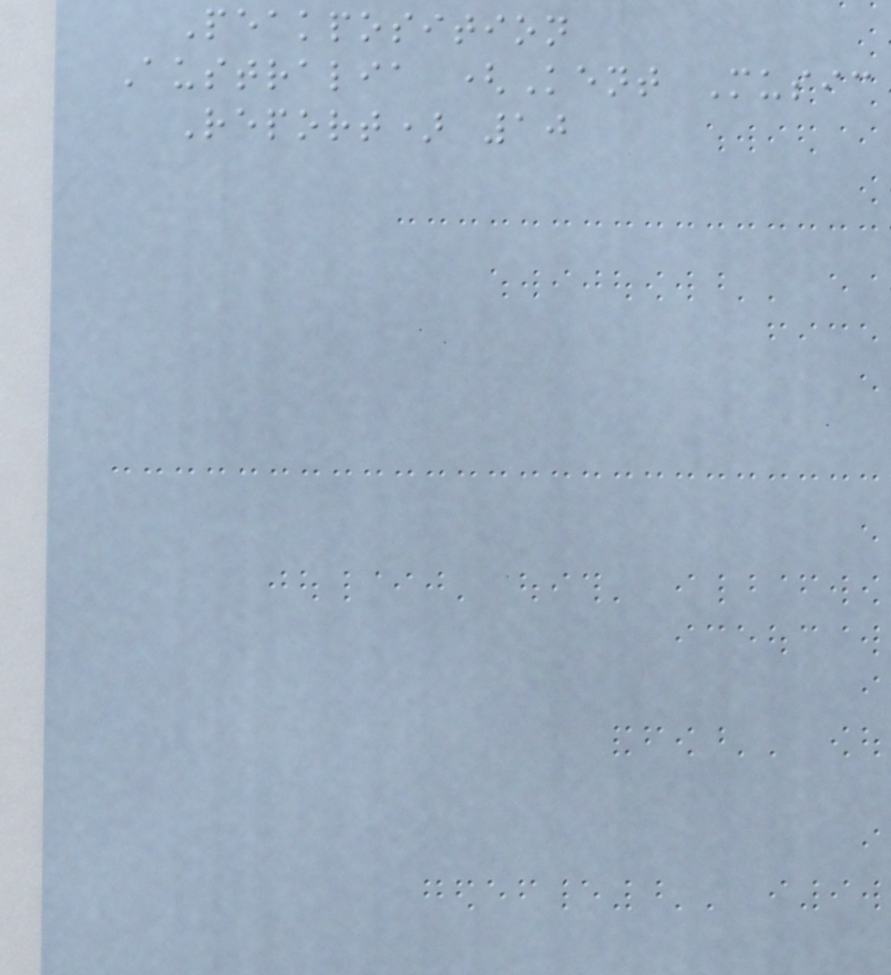Peakposition
Australia (Kent Music
Report) 10
